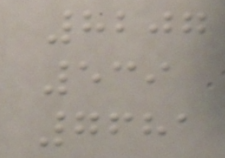8207
539
7681
